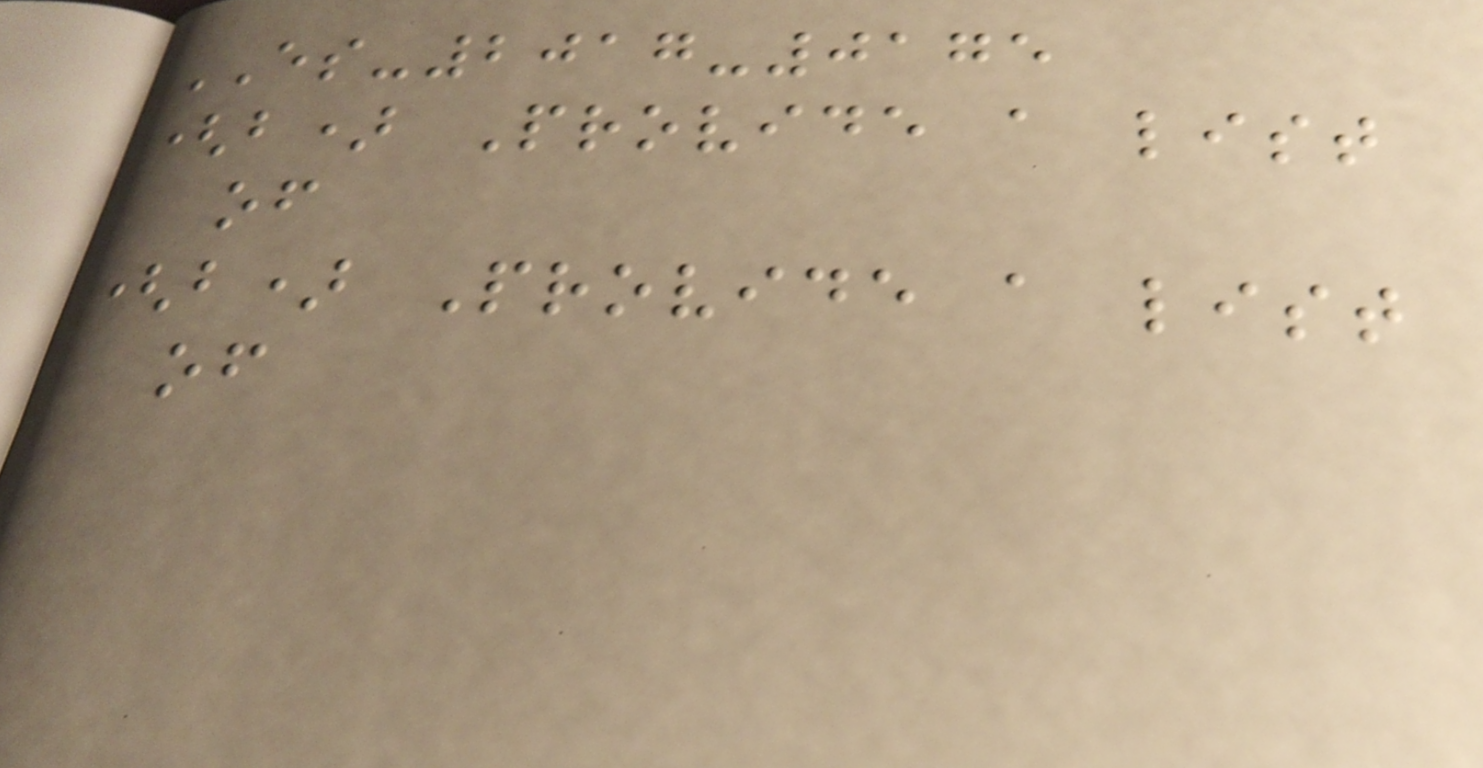ES-2017-0175
(b) Provide a list
of
(b) Provide a list
of
